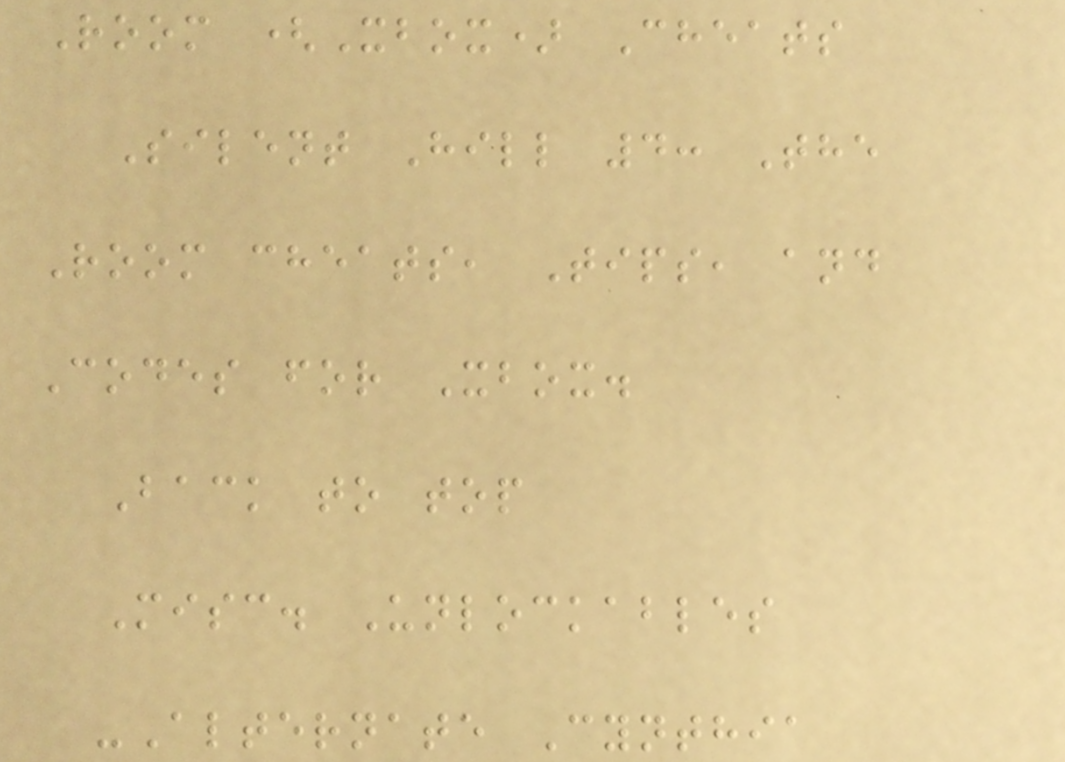Room (Xbox) Cheats
Silent Hill 4: The
Room cheats, Tips, and
Codes for Xbox.
Back to top
Misc. Unlockables
-Alternate Cynthia
